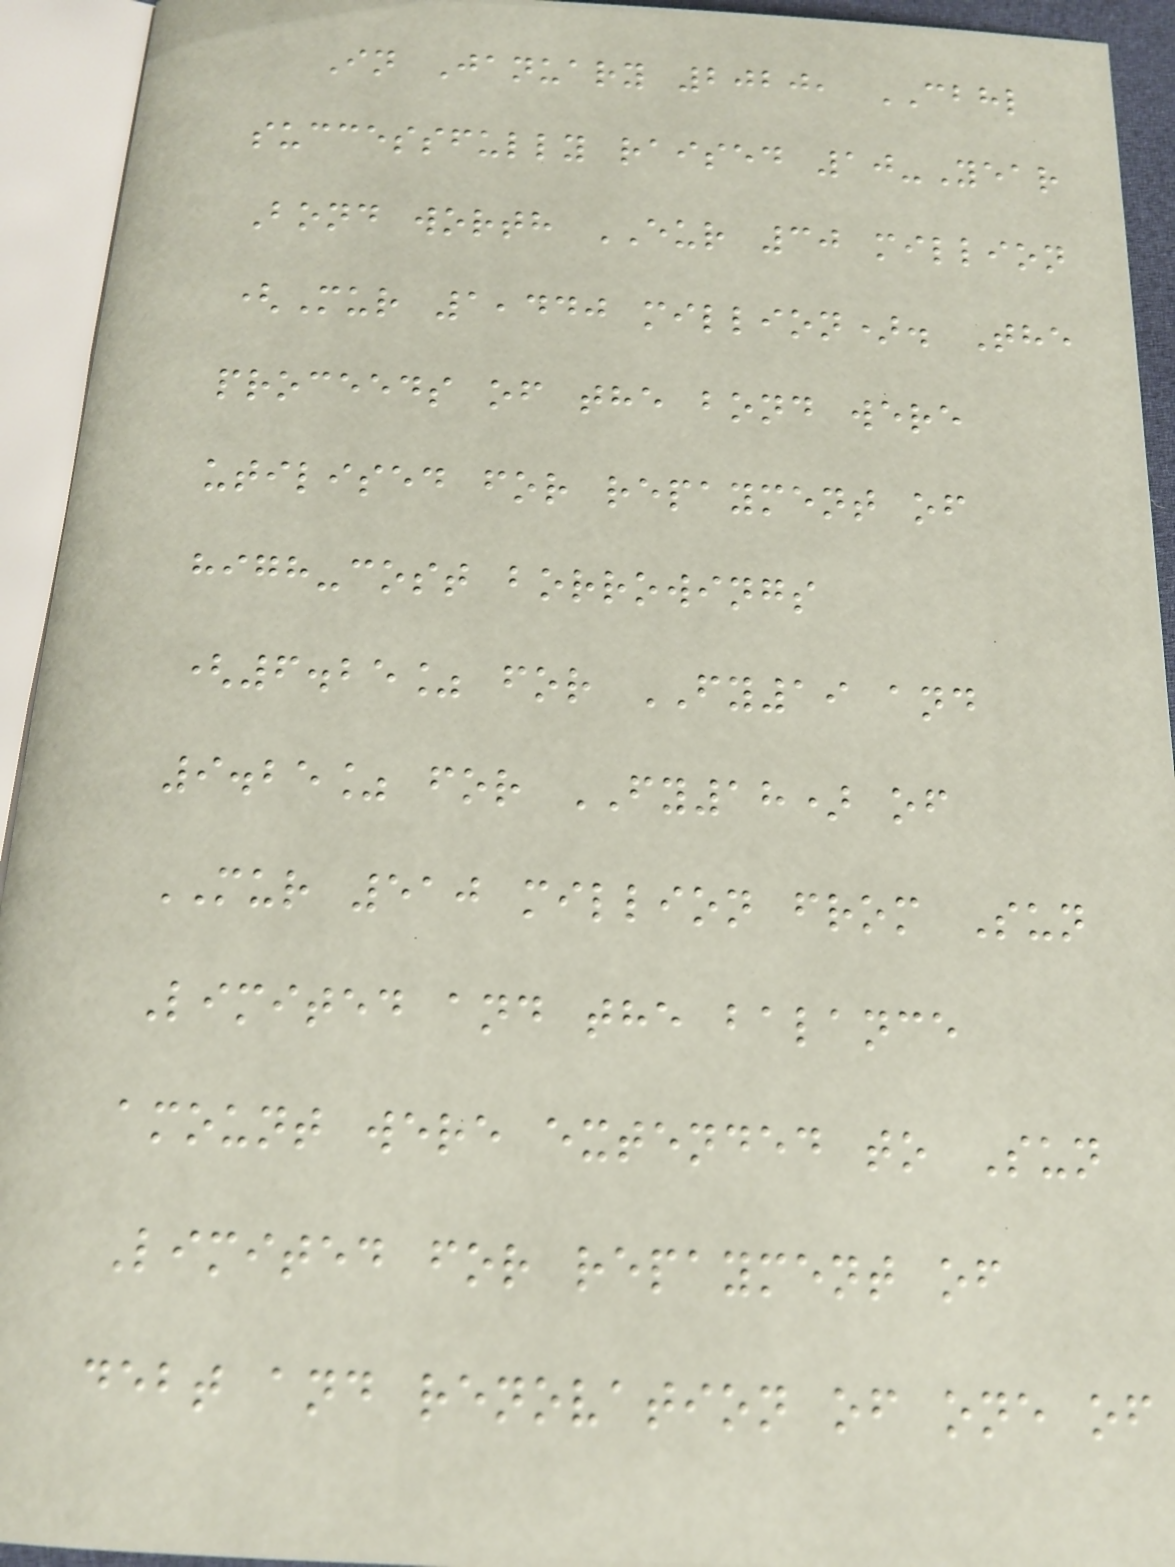In January 2020, CBHL
successfully raised 10-Year
Bond worth EUR 30 million
(Mur 1,440 million). The
proceeds of the bond were
utilised for repayment of
high-cost borrowings
(6.25% for FY19 and
9.25% for FY18) of
MUR 510 million from Sun
Limited and the balance
amount were extended to Sun
Limited for repayment of
debt and renovation of one of
